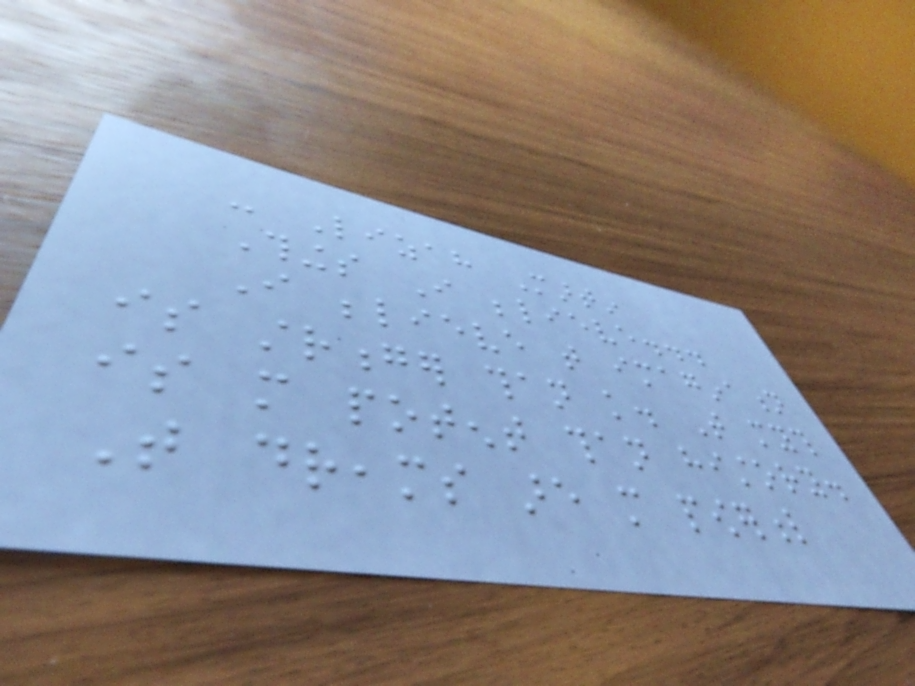- Lizah Martin
Things I believe...
I believe that imagination
is stronger than knowledge. That myth
is more potent than history.
That dreams are more powerful
